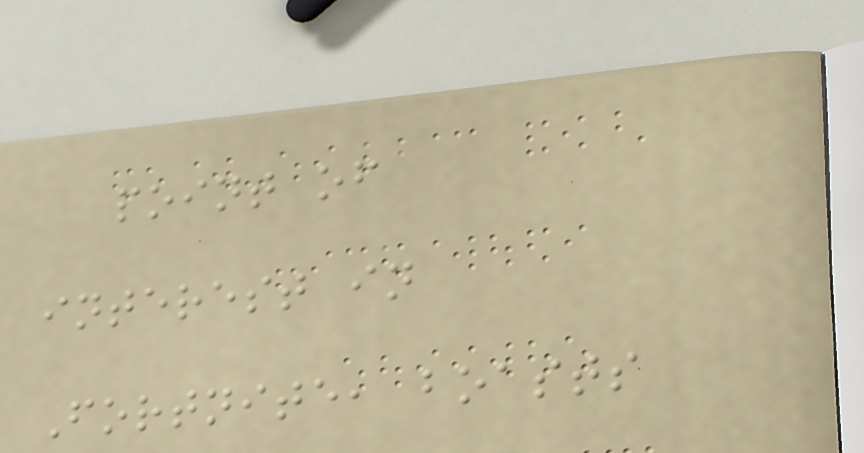point of
interest in
Fortnite, boasts
